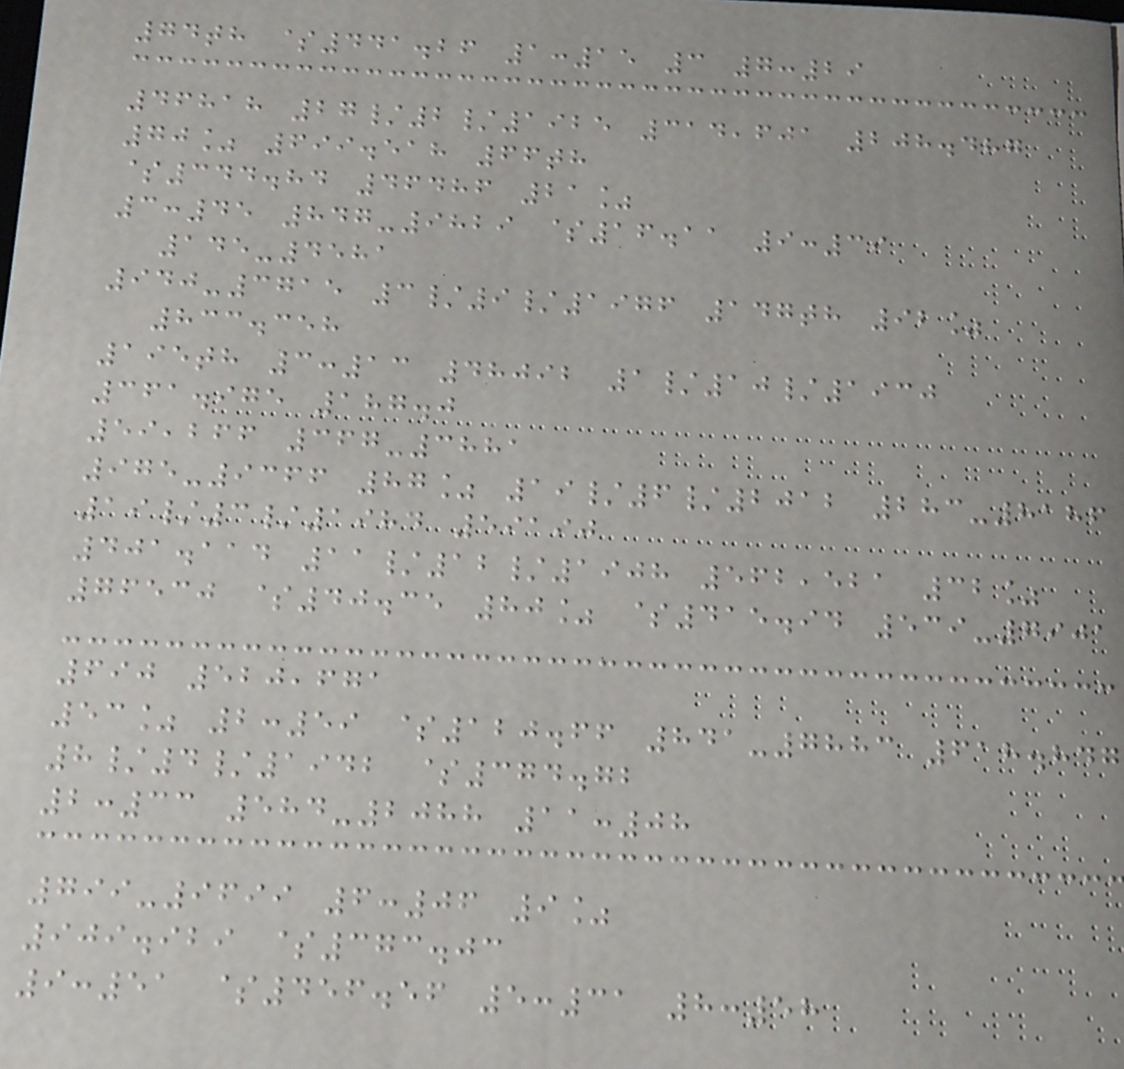74th $441.26 1:15 3 7:29
46818 27/2/1925 314,601 208.487
70% 699.518 66th
$344.84 46486 21%
3:45 847-9829 $16.11 9:39
145-4581
940-3715 3/9/1976 147th 92%
833.358
195th 3:13 48092 1/10/1930
361.975 187.0
59,266 367-3881
975-9366 87% 19/6/2012 283-8186
19/3/1984 59190
401.114 11/12/1908 562,521 32%
76530 $40.35 80% $415.94 539-7901
690 520,671
53% 2:59 $120.66 841-7883 618.847
8/4/1942 $374.72
2:33 584-2088 11:08
799-9699 6:06 9%
909.929 $373.03
9:51 $456.56 5:31 8:58
